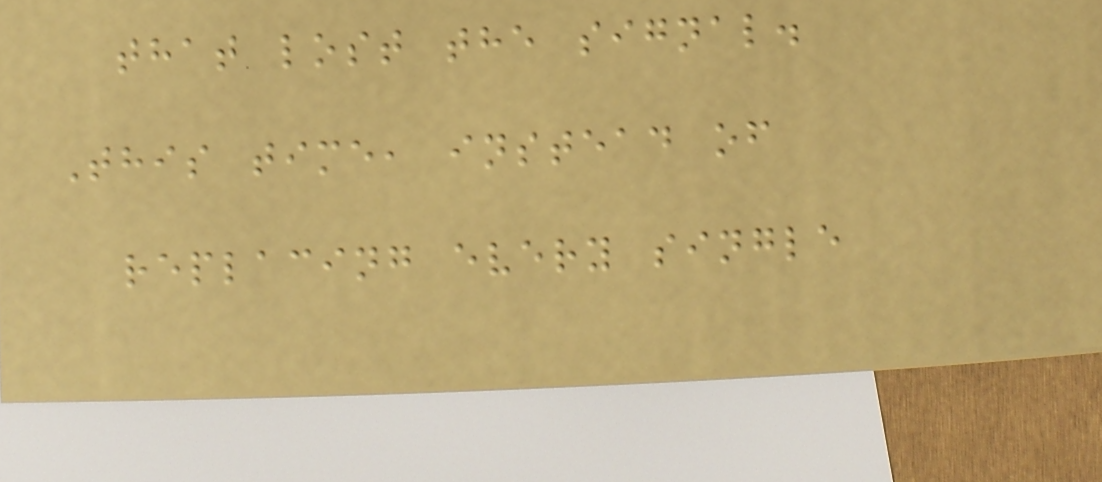that lost the signal.
This time, instead of
replacing every single
